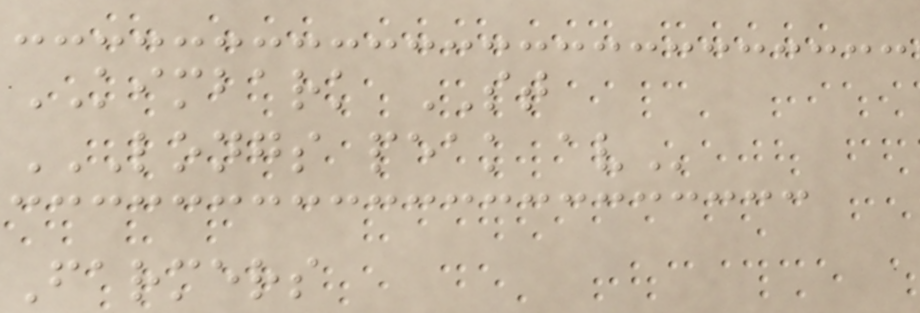KIMBARK ST
LONGS PEAK AV
Farmers
